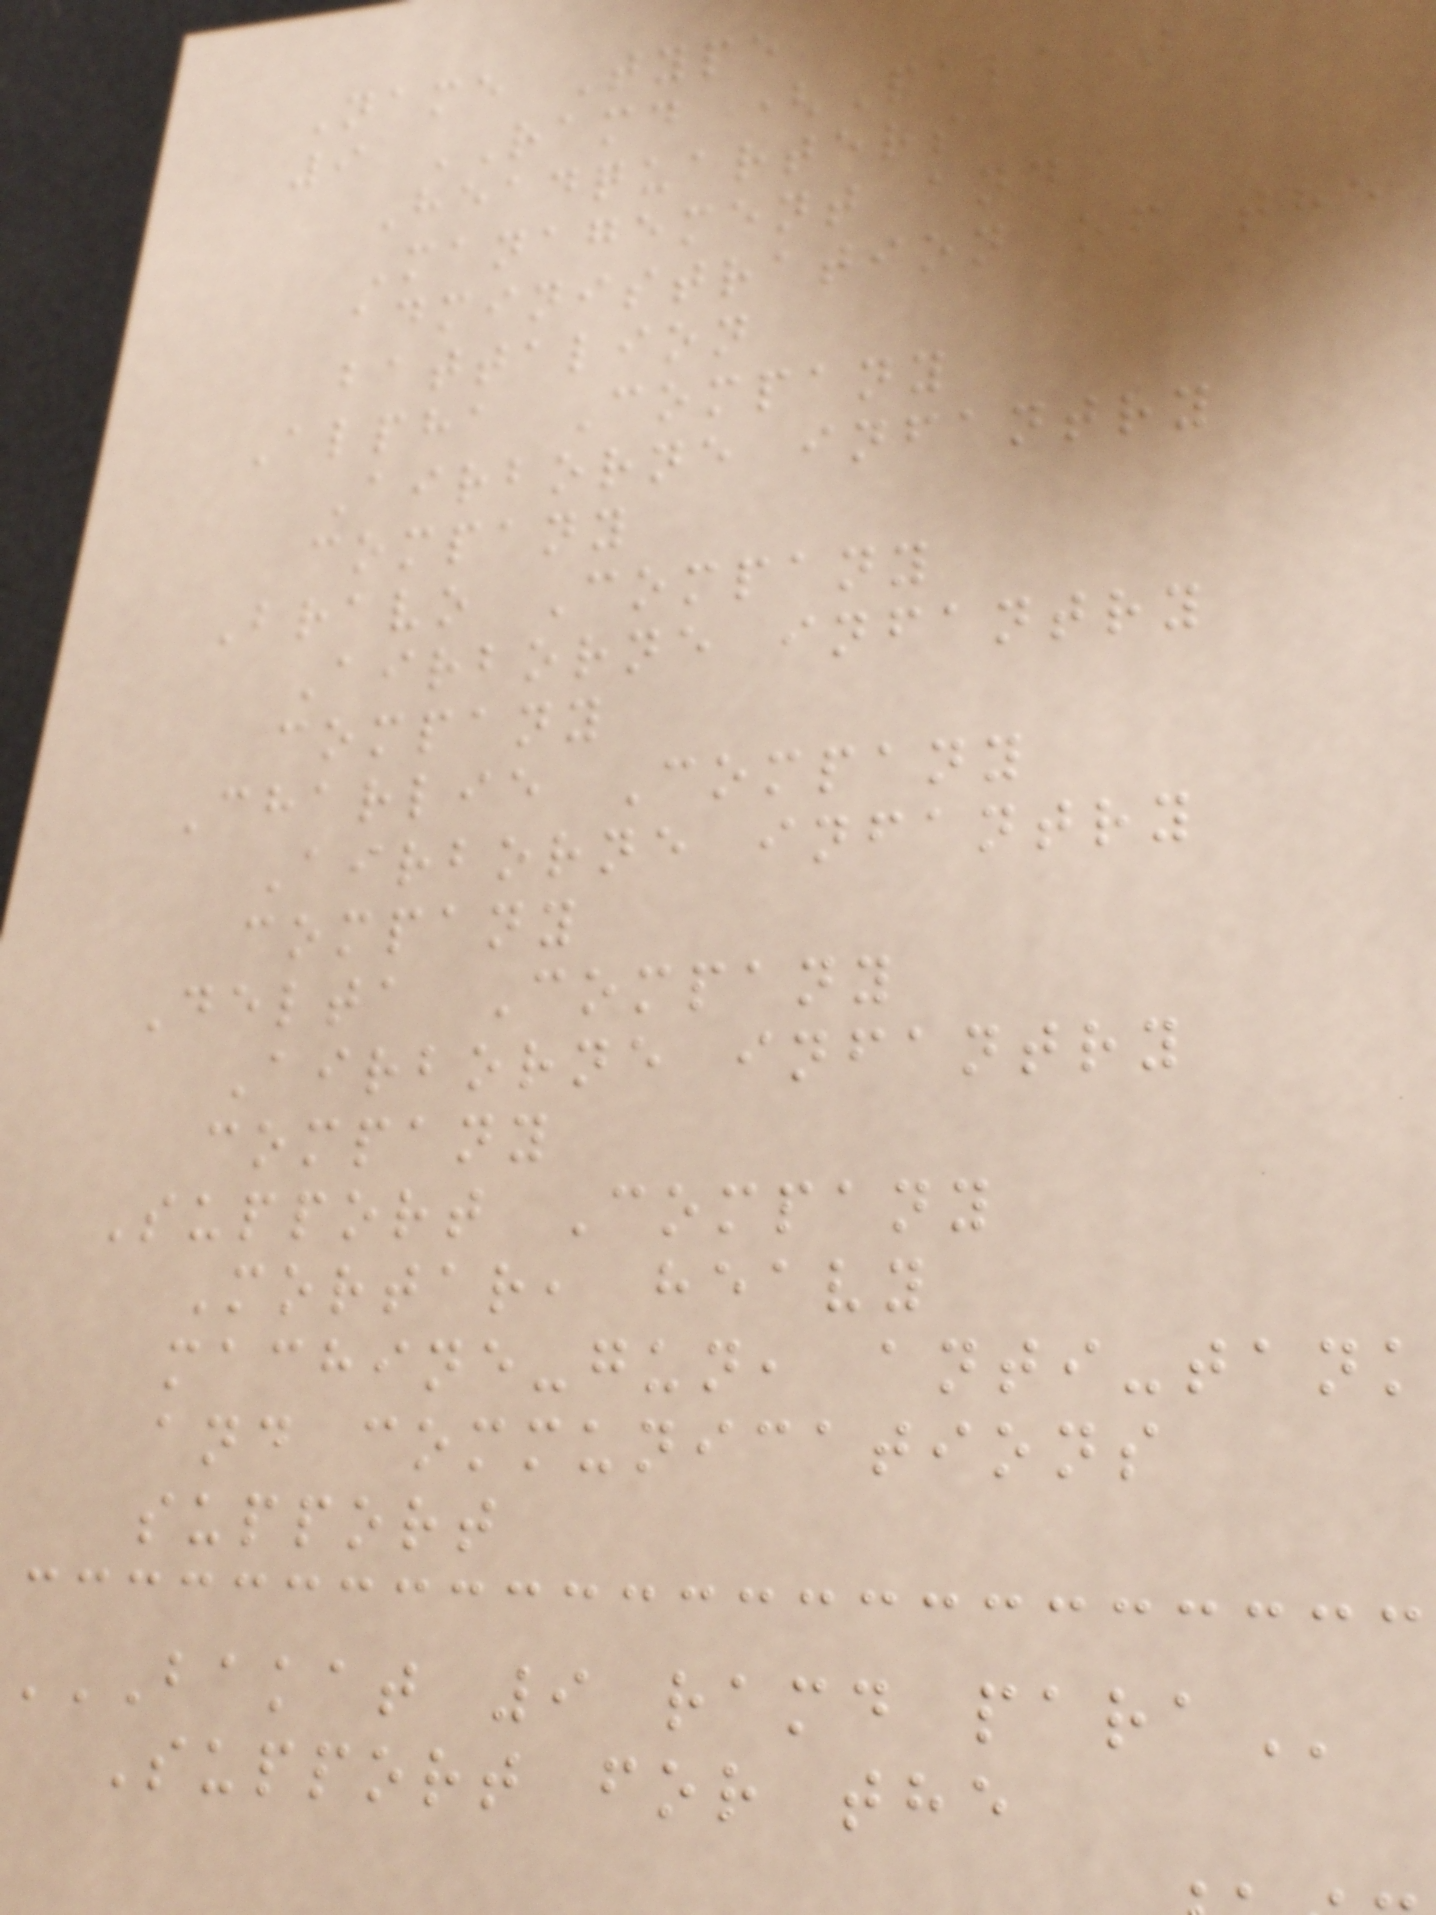Name Type
9 RAMD (Para)
Headquarters
Management and
administration of the
battalion
Alpha Company
Airborne infantry
company
Bravo Company
Airborne infantry
company
Charlie Company
Airborne infantry
company
Delta Company
Airborne infantry
company
Support Company
Mortar, heavy
machine-gun, anti-tank
and communications
support
BAKAT 9 RAMD PARA
Support for the
